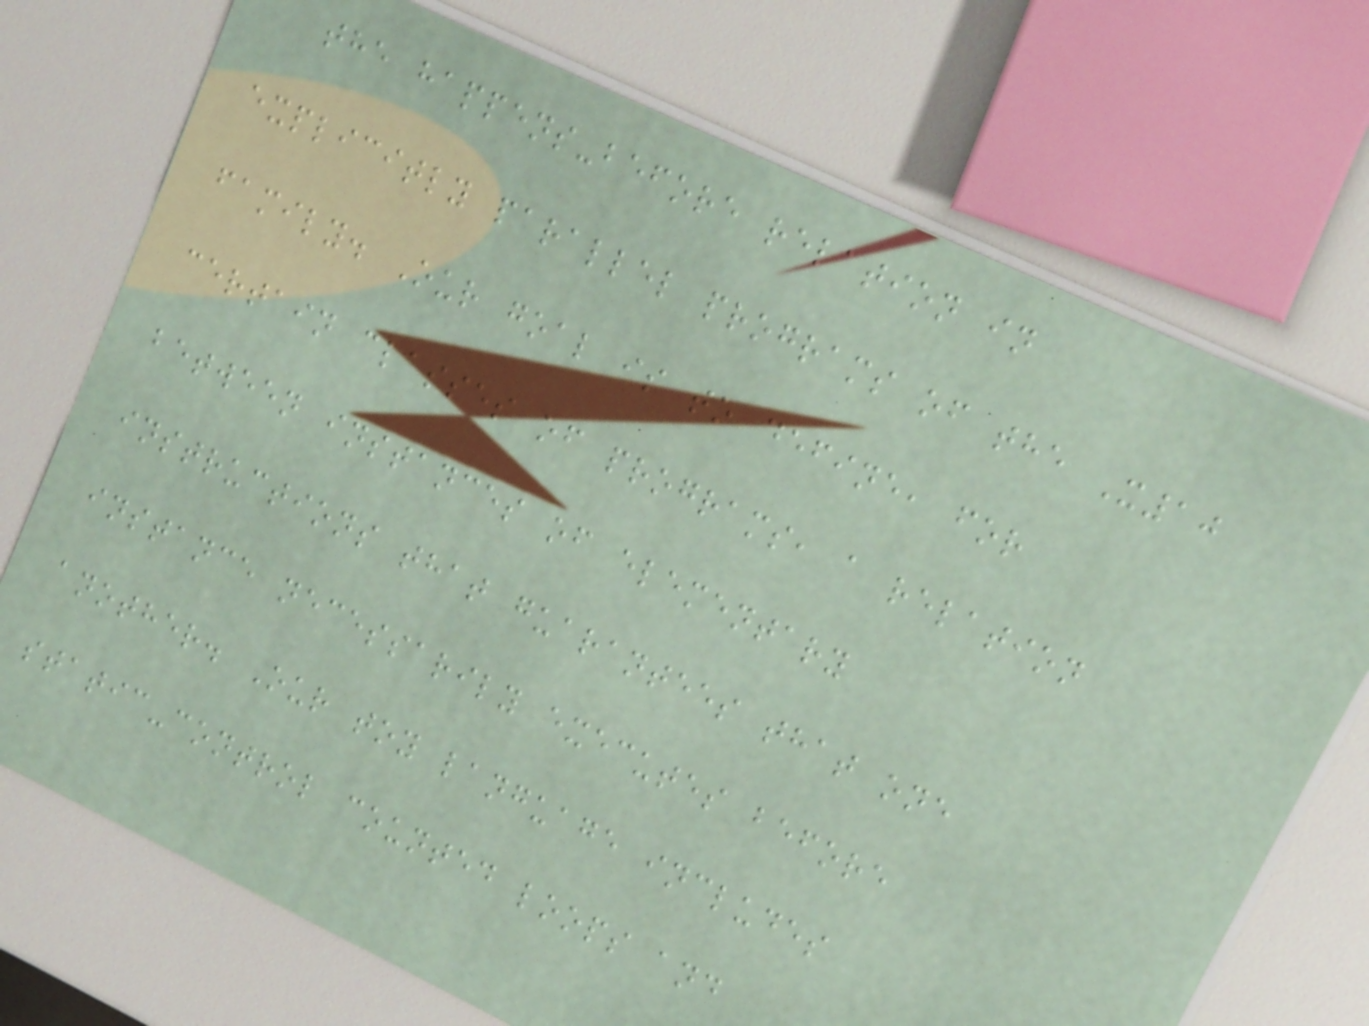the happens-before relation in
explicitly parallel programs of the X10
family. Our goal is to define, for
certain classes of programs, a relation
between instances of elementary
instructions that guarantees that one
instance necessarily executes before
another. Our toy language includes
static-control counted loops and
